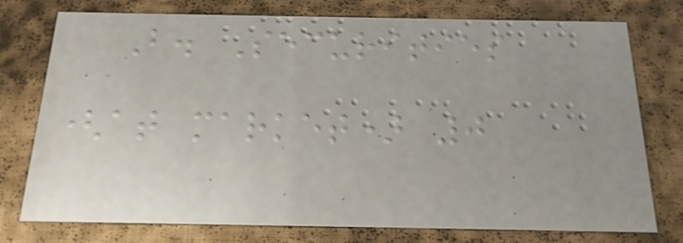B. Securities
(at market) 0
